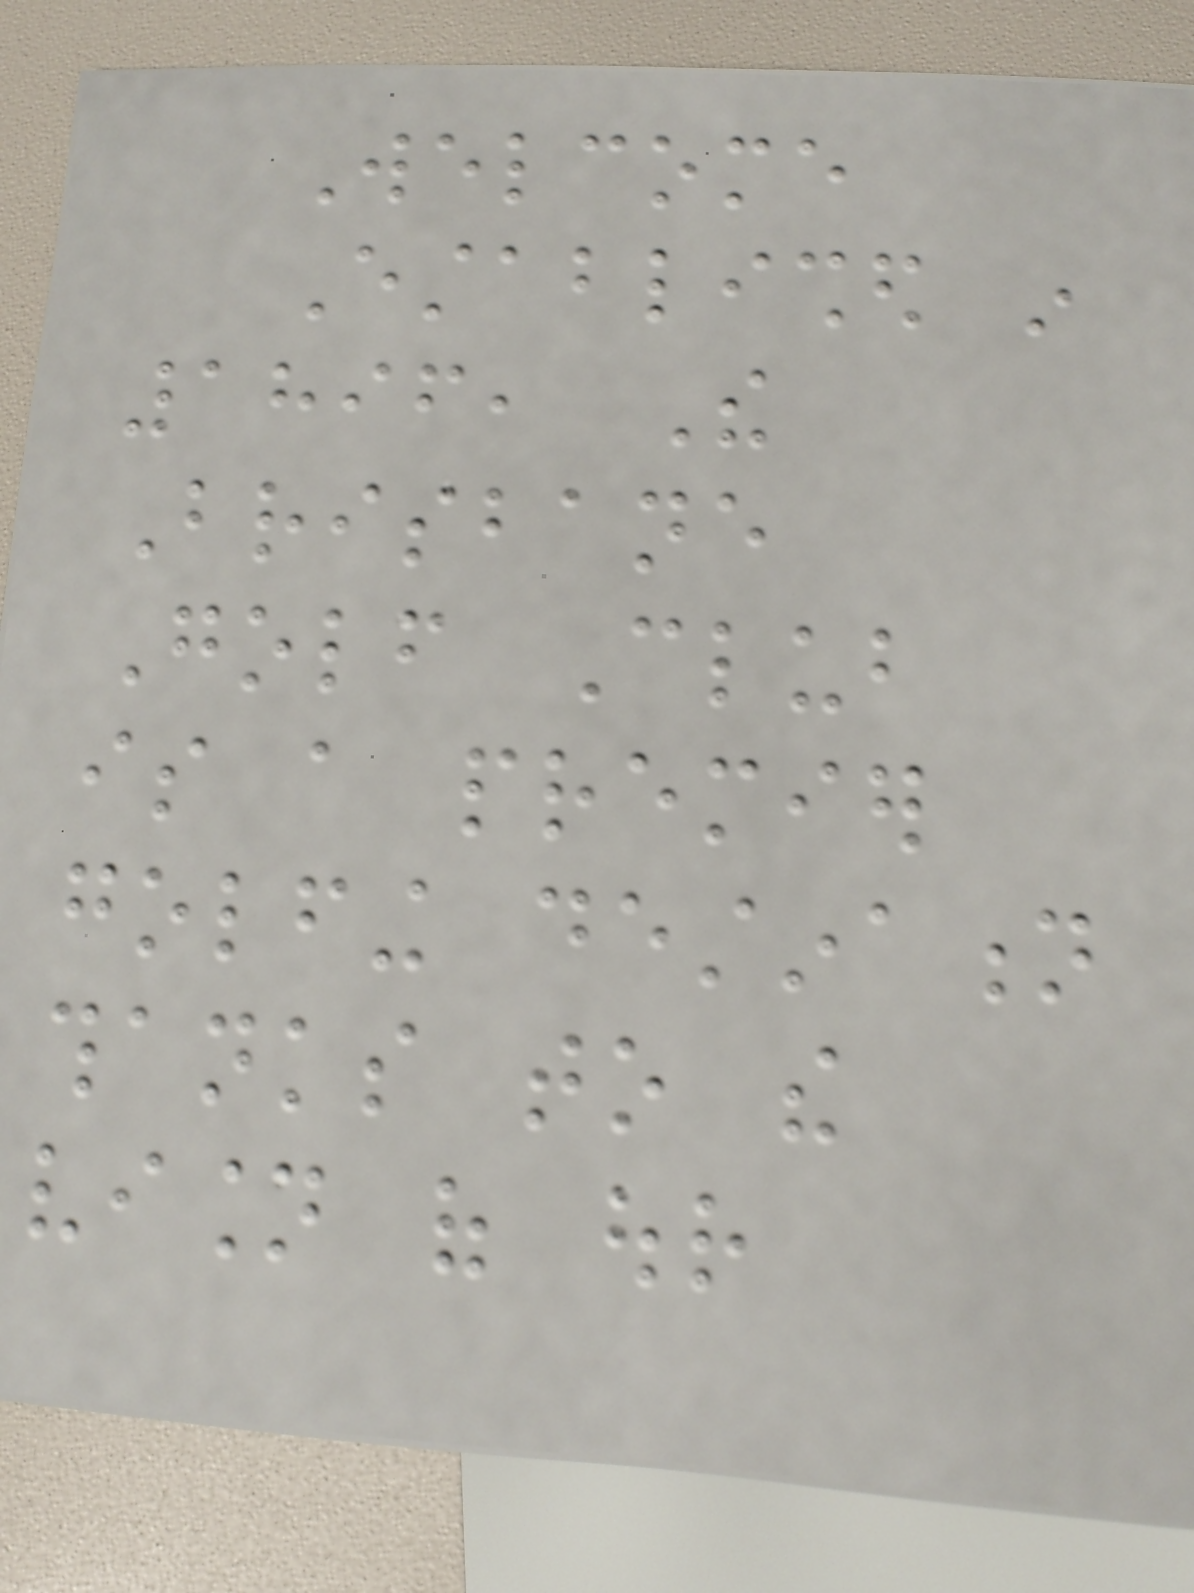Welcome
Established in
1896, The
Brisbane
Golf Club
is a premier
golfing destination
thanks to the
vision of our
